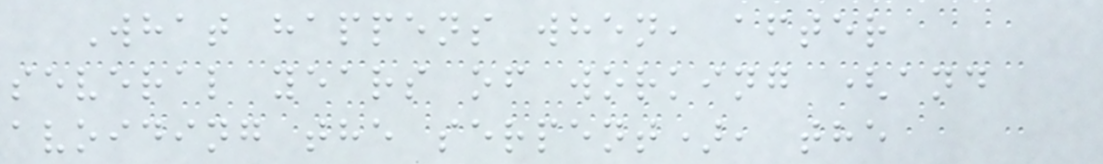What happens when, after
several years of working (and
avoiding the serpent), the
